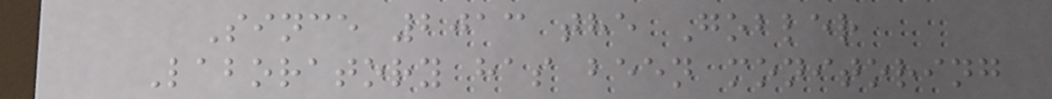Since 2013 the Gobler
Laboratory has been monitoring
